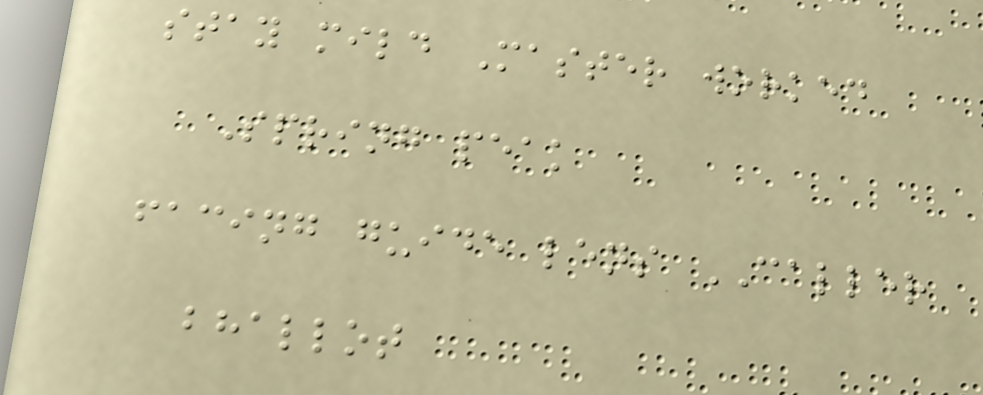stay mild Master worked
Spring peak
facing guide lens CALLER
bhallot
